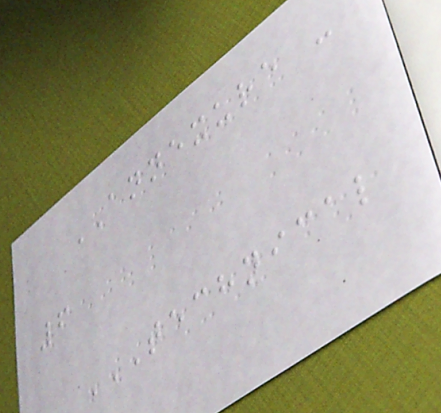ANNEXURE -
6
TECHNICAL
